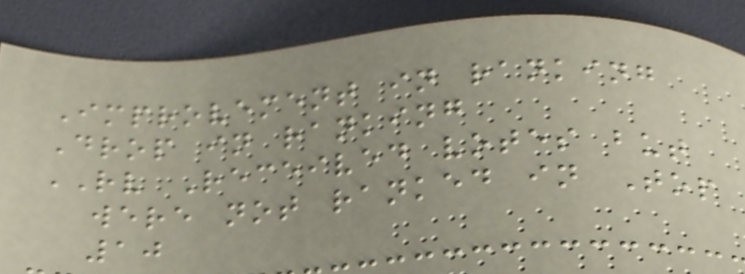Improvement in ranking
Drop in ranking
RV Received votes but
were not ranked in Top
10
